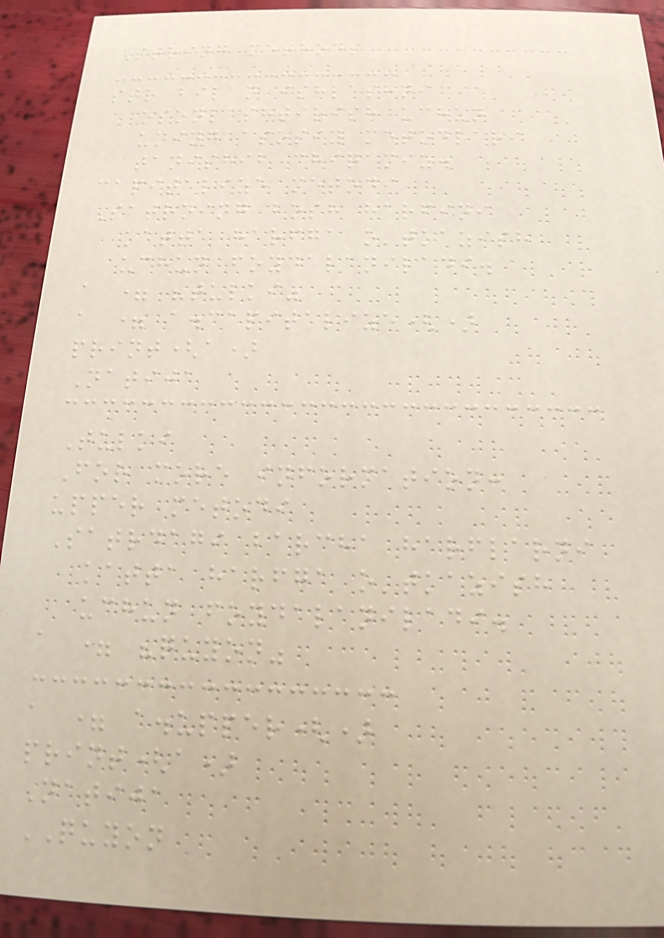String methods
str bilan ishlashni
osonlashtirish uchun
uning asosiy metodlari
tanishib chiqamiz.
capitalize metodi
Satrning bosh harfini
katta harfga o'tkazish
uchun foydalaniladi.
a = "tulki"
a = a.capitalize()
print(a)
Natija
Tulki
For more information:
upper metodi
Satrdagi barcha harflarni
katta harfga o'tkazish
uchun foydalaniladi.
a = "quyon"
a = a.upper()
print(a)
Natija
QUYON
